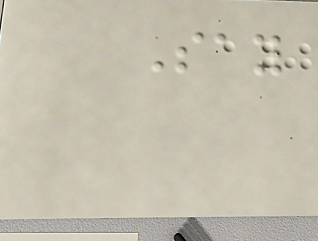Say
